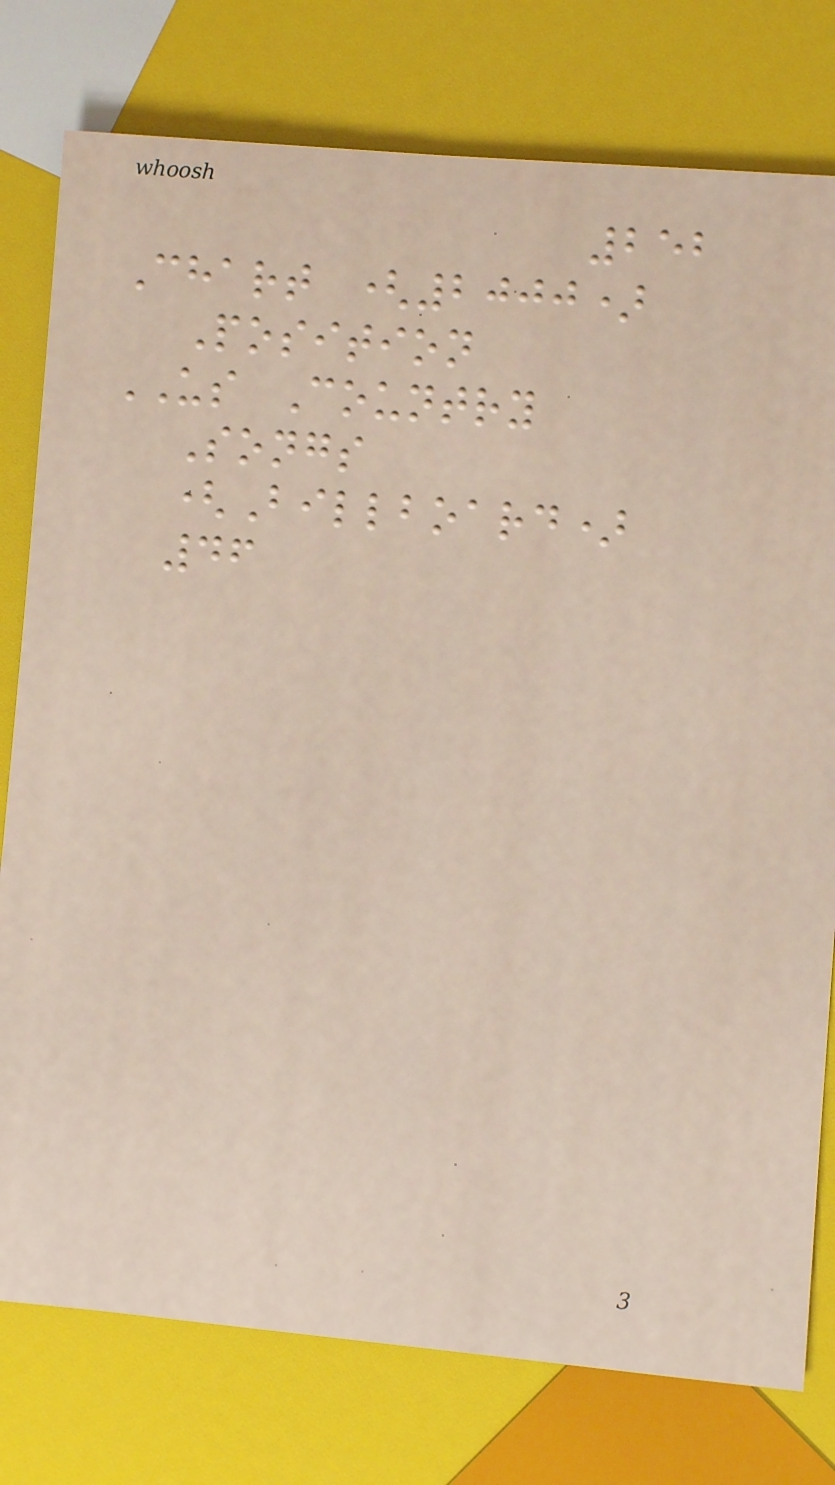252
Chart (2000)
Position
US Country
Songs
(Billboard)
46
